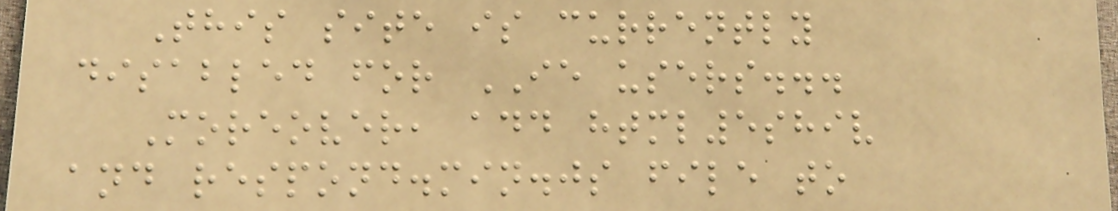This site is currently
disabled for IE users...
Moreover, add html5shiv
and respond.min.js file to
